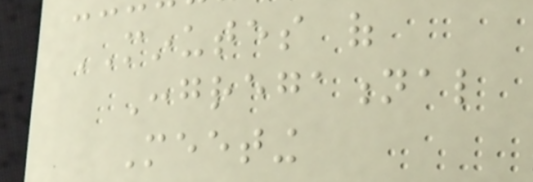MINUTES of
Congregational
Meeting
